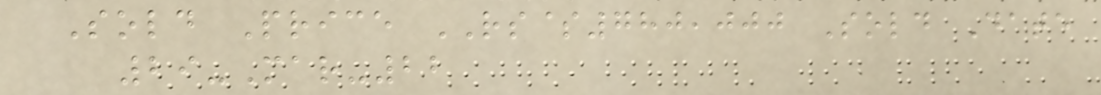Sold Price RS$780,000 Sold Date
29-Mar-22
